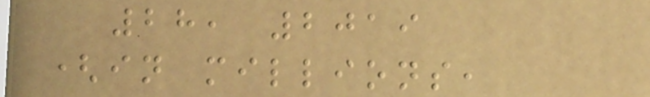28, 2019
(in millions,
